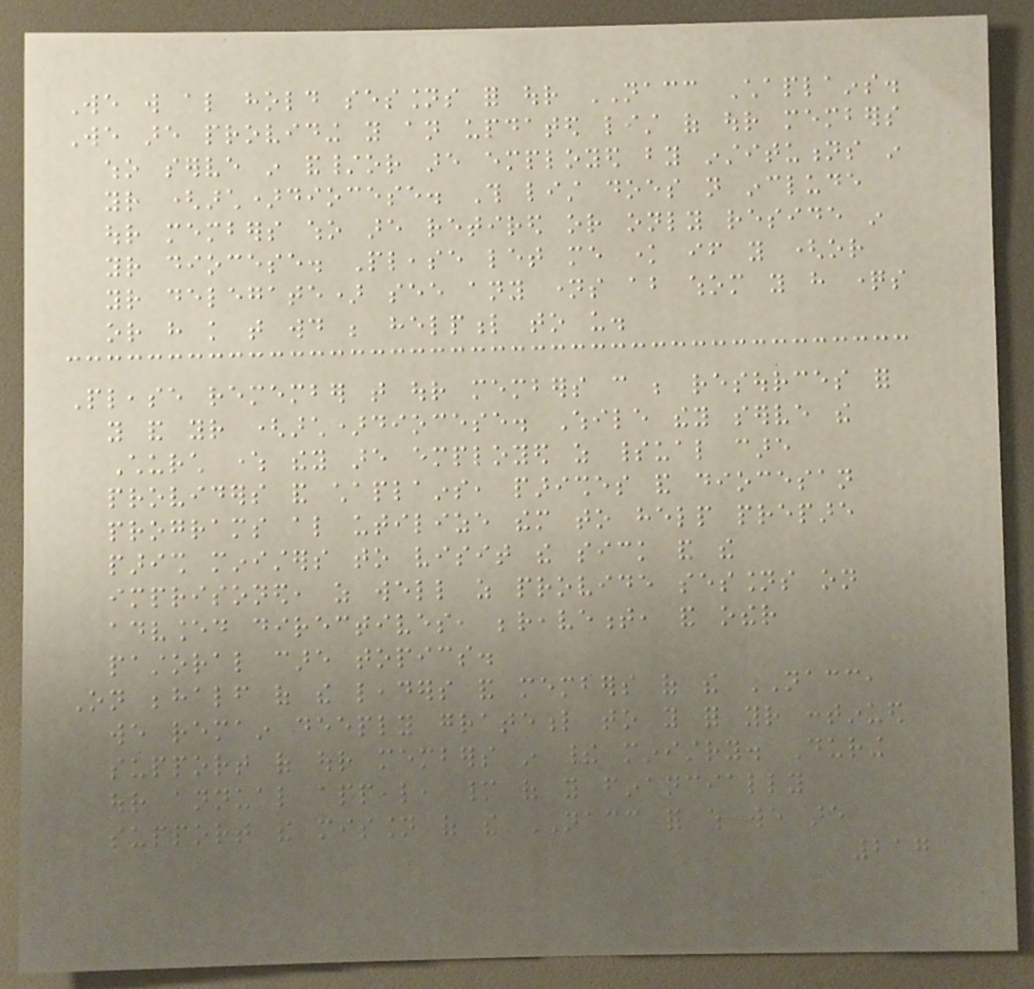We will also hold sessions for our NACC Chaplains.
We are providing you an updated list of our members
who serve in and/or are employed by institutions in
your (arch)diocese. This list does not include
our members who are retired or only reside in
your diocese. Please let me know if you (or
your delegate) see any names about whom you have questions
or have knowledge that would be helpful to us.
Please remember that our members can be resources for
you and your (arch)diocese. While they serve the
Church where they are employed as spiritual care
providers and chaplains, parishes and diocesan
programs also utilize them to help prepare
parish ministers to visit the sick and the
imprisoned, as well as provide sessions on
advanced directives, bereavement, and other
pastoral care topics.
On behalf of the leaders and members of the NACC,
we remain deeply grateful to you for your continued
support of our members in their ministry. During
our annual appeal, many of you financially
support the mission of the NACC for which we are
217
